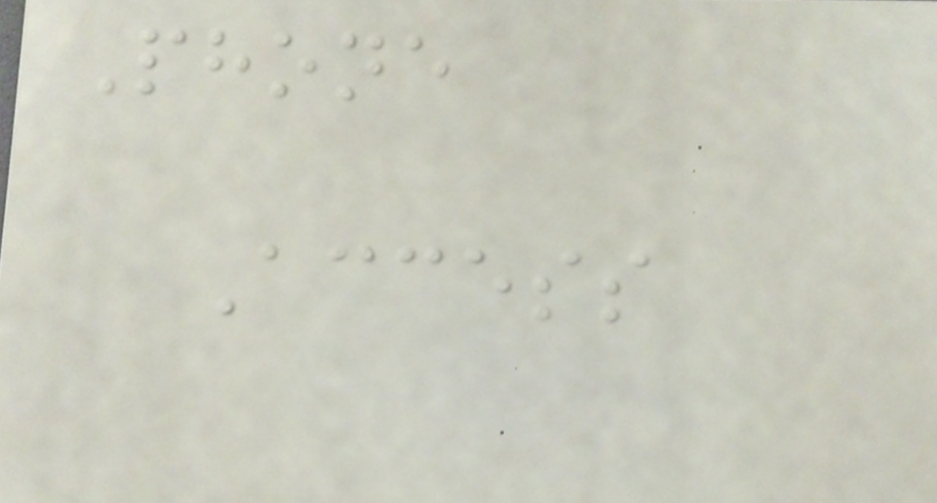Phone
Access
